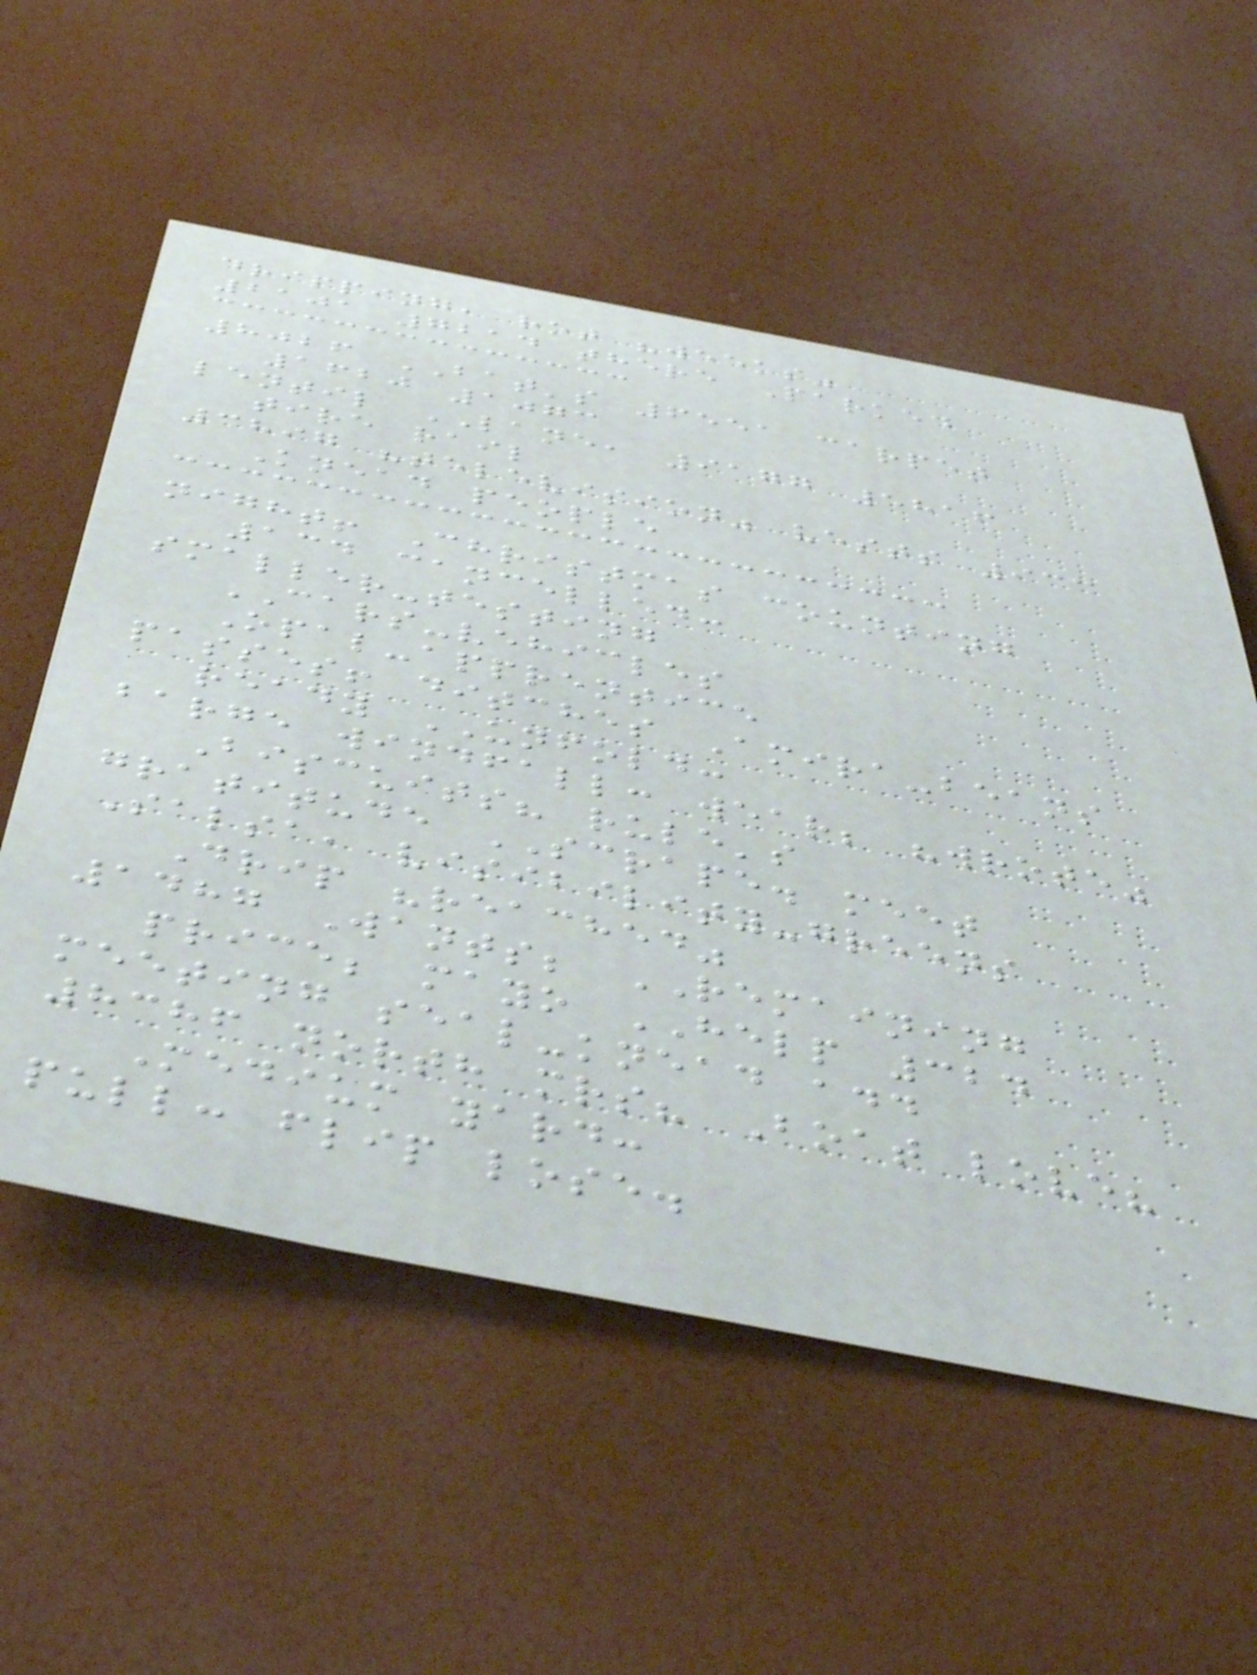dripping, rot "weeks"
2101 7214 there Parked
8026 BAT's 6551 carpet
1620 1073
lentil LANE, 9177 5816
tire rail
3897 "television" vests 933
Knead people
night! Christmas counting
134 cancelled:
smaller-testing
CARS-vehicles
Opal-apprentice
passes! ditches Amira-beans
ready UNFOLD:
barge windfall: wear; "wrote"
Biscuits? rule's
gratitude SCRAPE. meet
Salsa, visibility-greens
Drip "reached"
1487 Wants; REMAINING
price; mayo HELP 324
meeting seal-knead add
8386 north mrs? Boat love?
Medium yard:
pull: flip lose.
